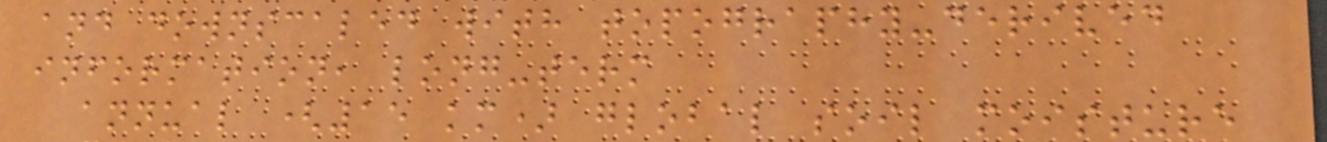and downscaled with topography-derived
information, long-term
annual (15 km) global soil moisture
